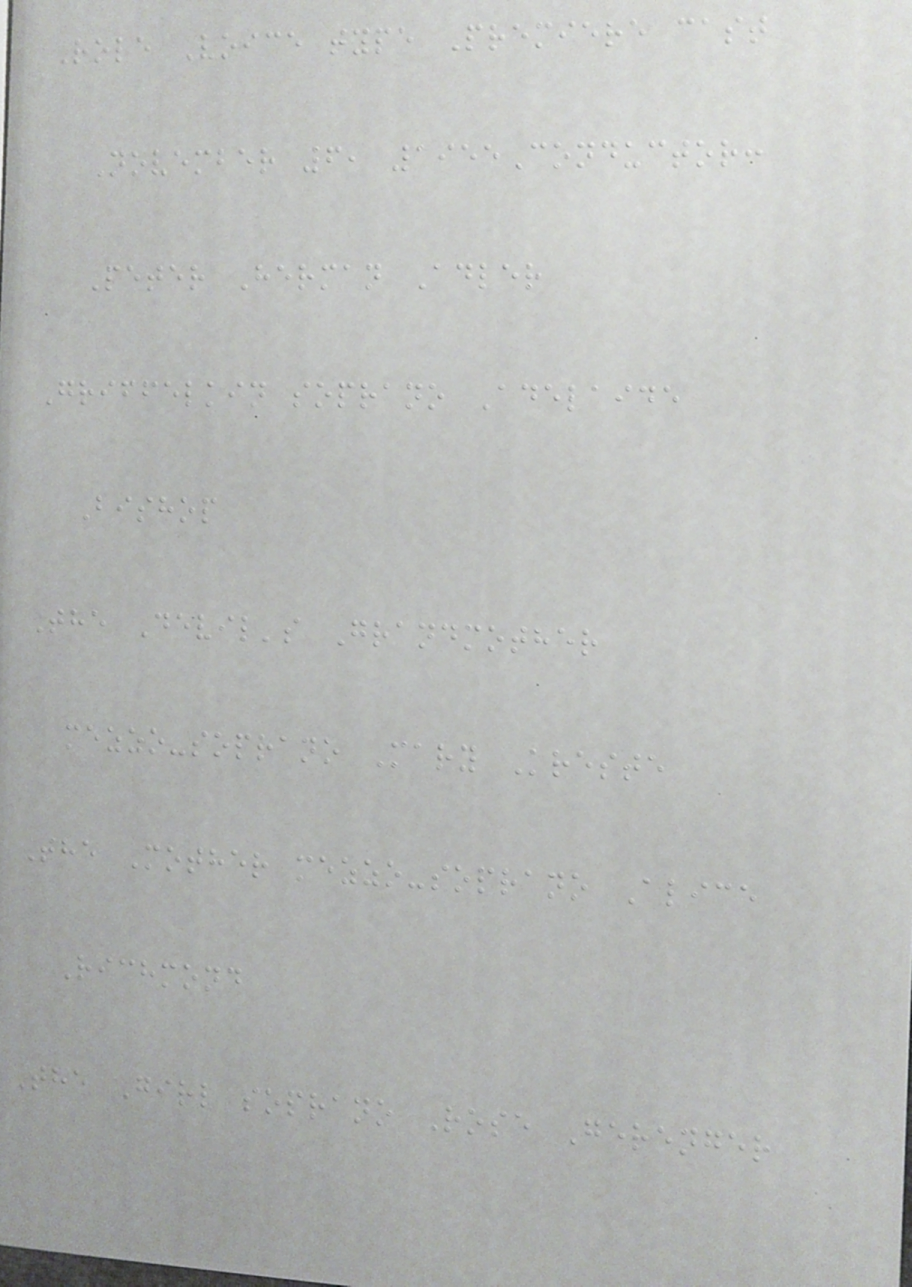Role Voice type Premiere cast
November 6, 1955Conductor:
Peter Herman Adler
Griffelkin soprano Adelaide
Bishop
The Devil's Grandmother
mezzo-soprano Mary Kreste
The Mother mezzo-soprano Alice
Richmond
The Girl soprano Rose Gerenger
